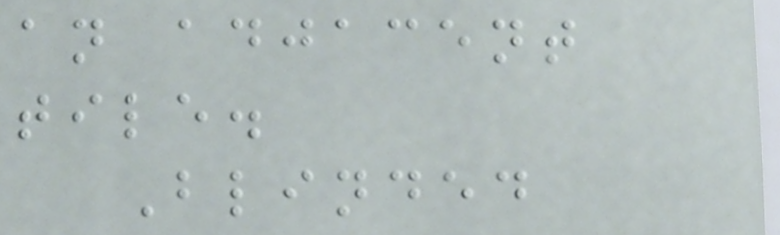an adjacent
tile.
Blinded
